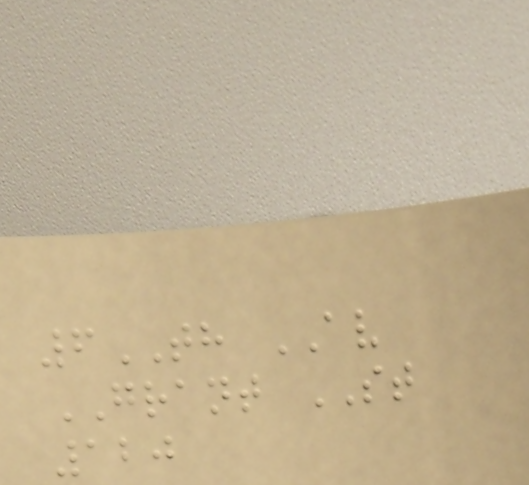6TH AV
GRANT ST
120
